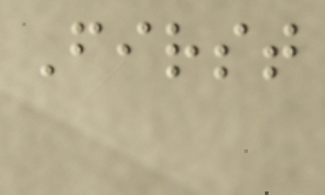First
